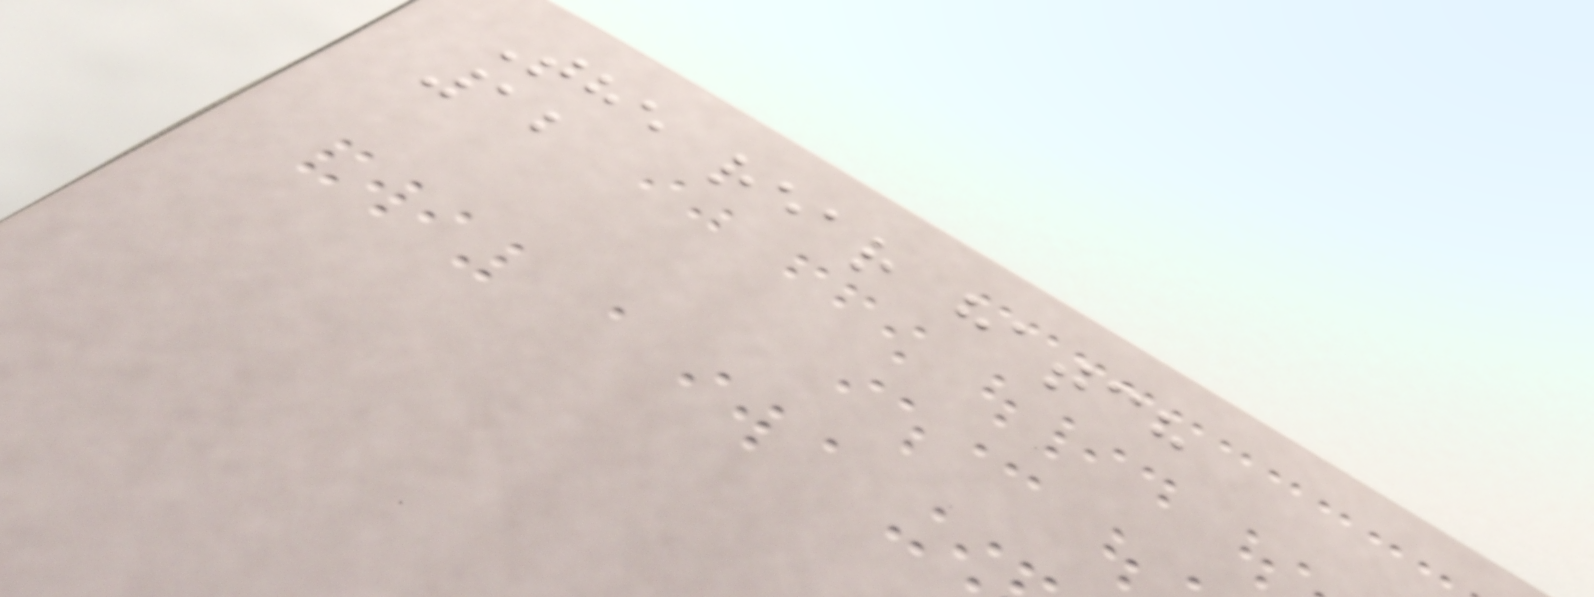The rear hatch
12
